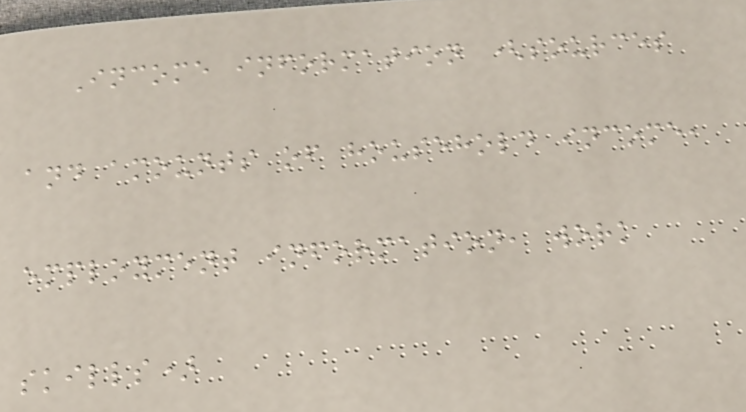Income information (sources
and amounts of household income,
employment information, work
skills)
